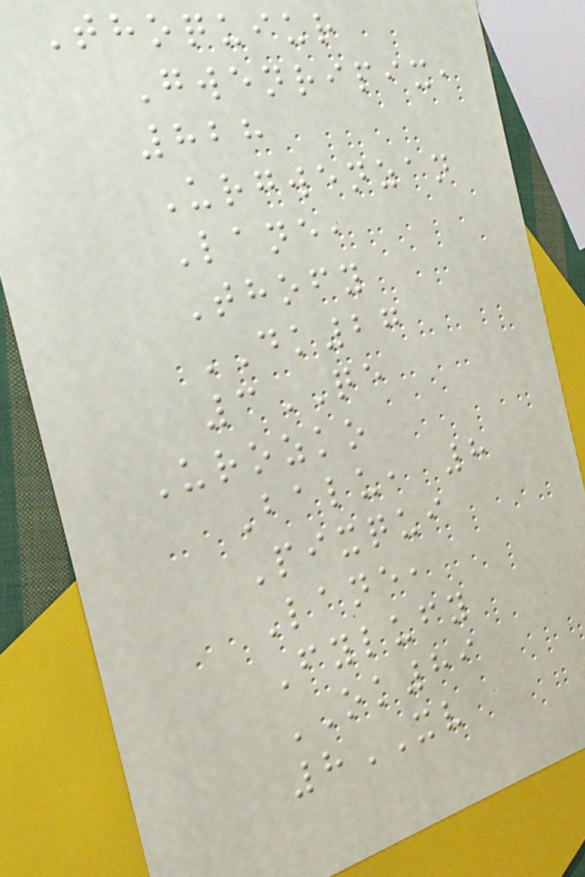Thoquiur
Gwenripix,
828
Urgwenzan
Lane,
Thofy
DK27
3QE
Urozko
Balu, 8
Pixqui
Lane,
Fylufy
OK89
8XV
